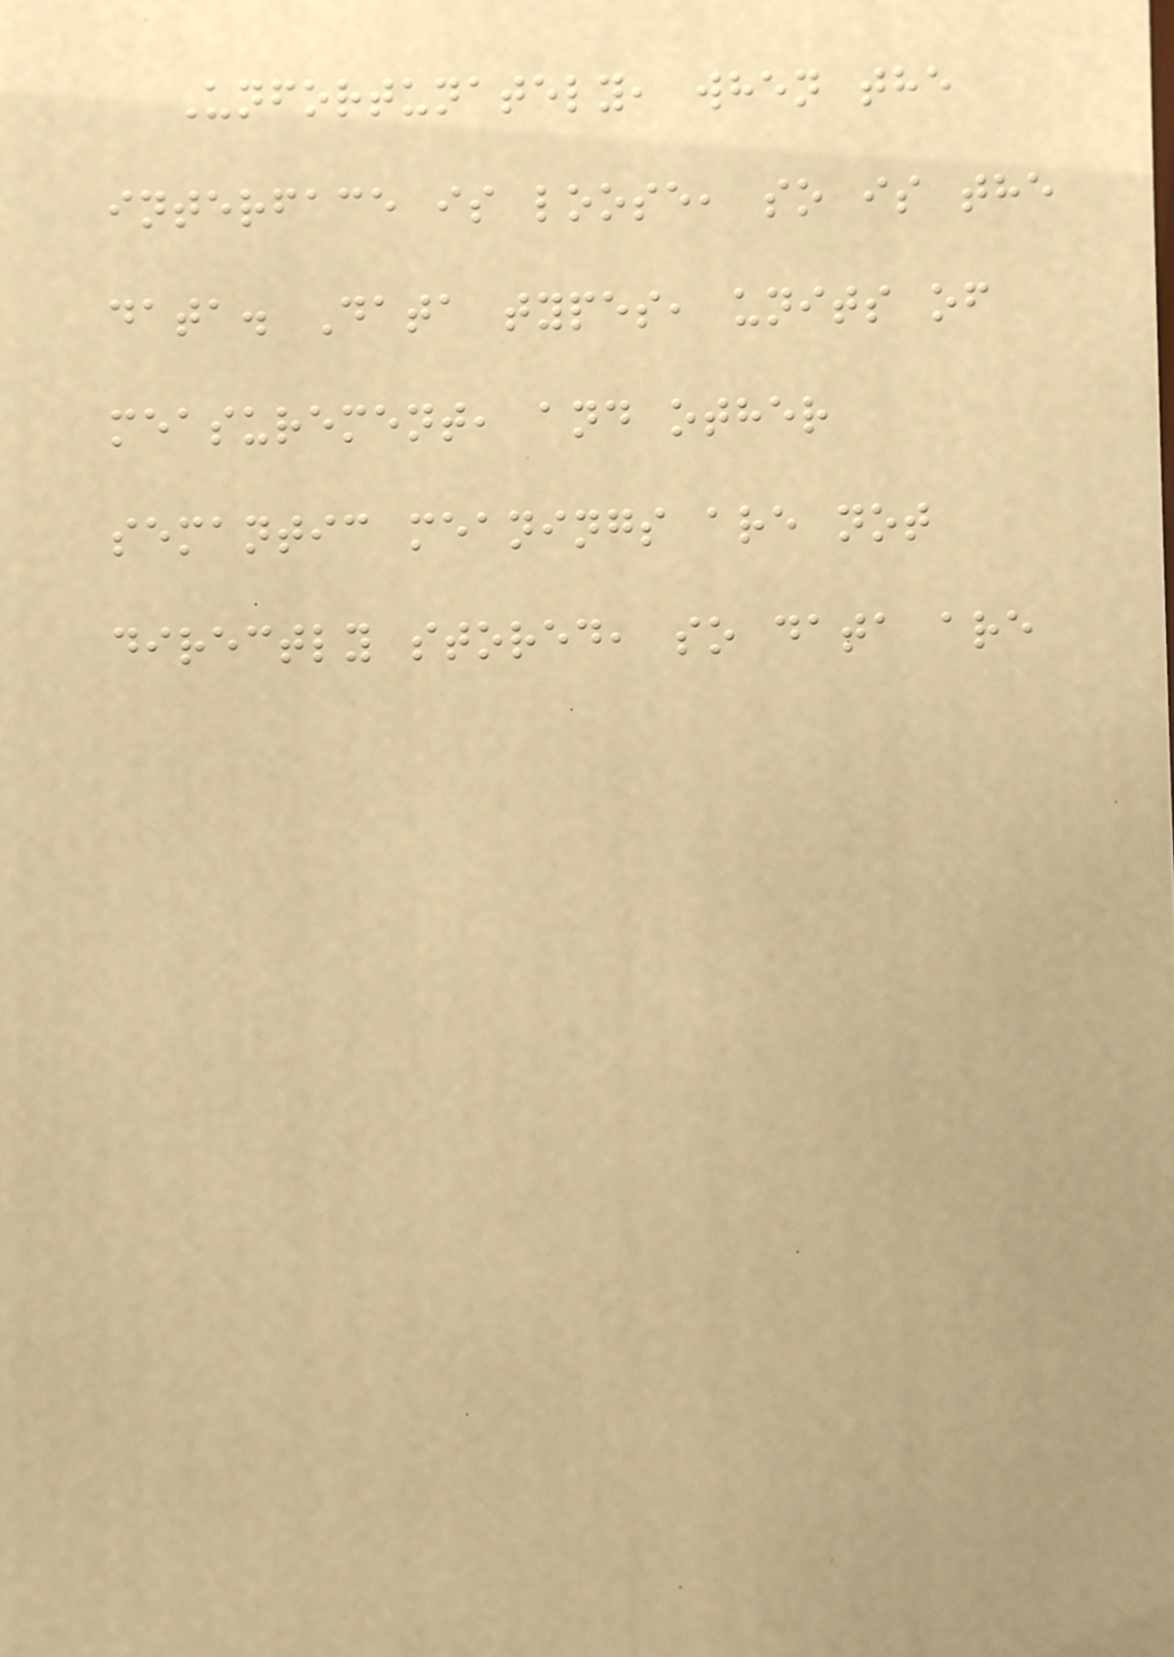Unfortunately, when the
interface is loose, so is the
data. Data types, units of
measurement, and other
semantic meanings are not
directly stored, so data are
